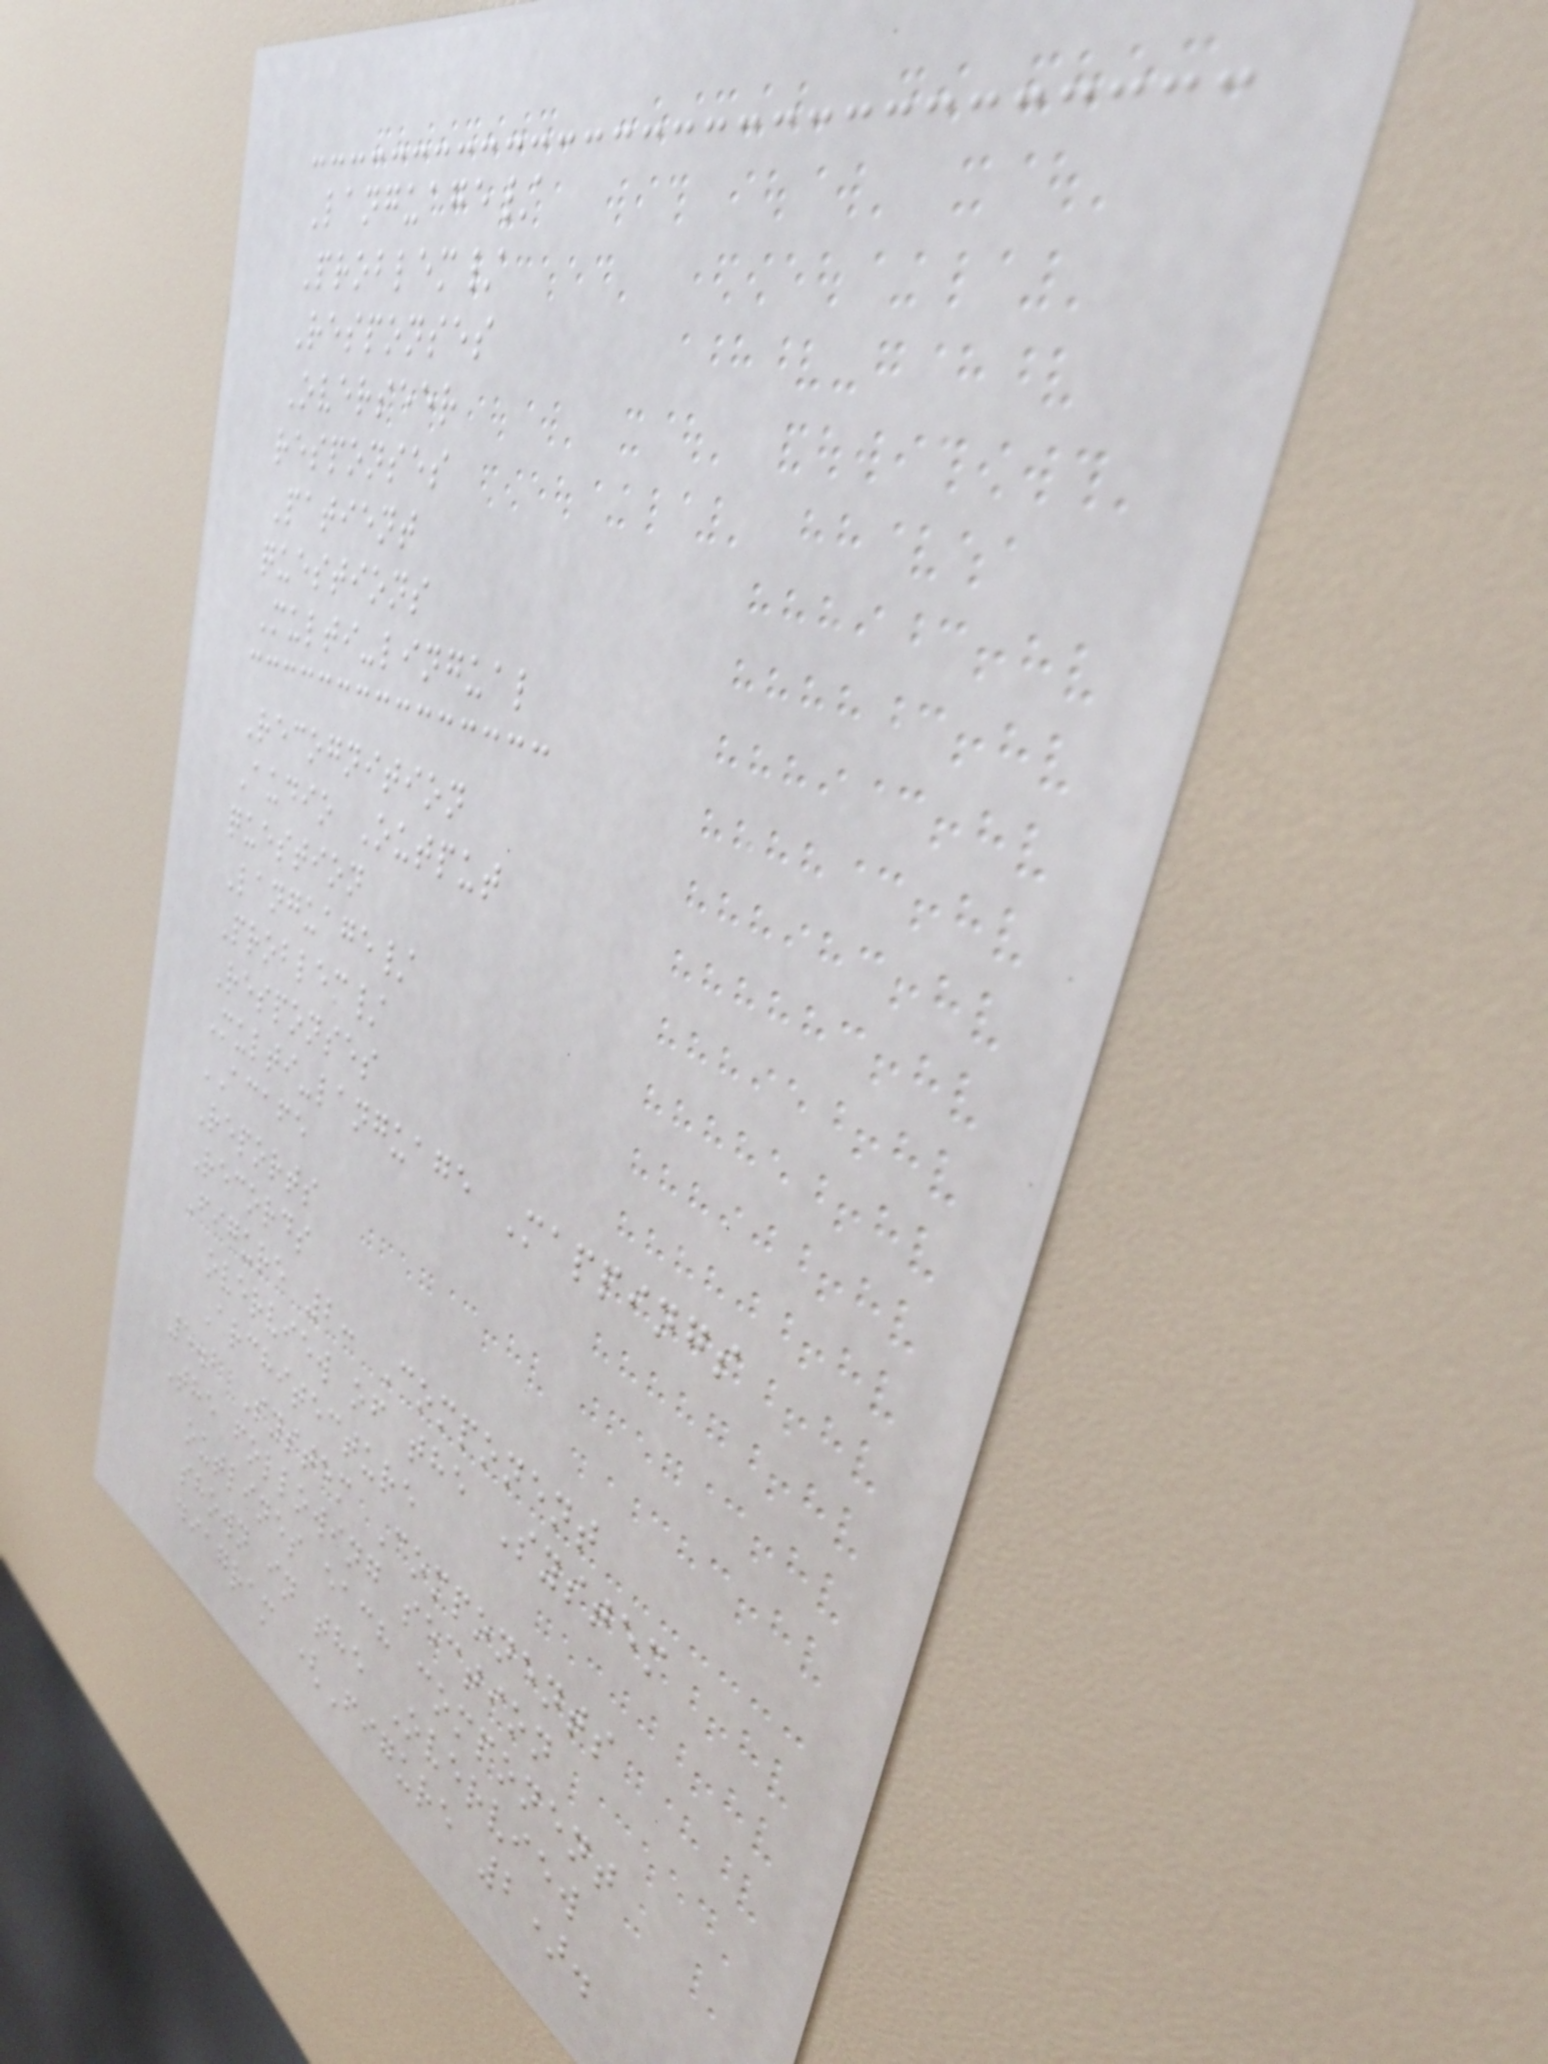Language/
Problem/
Responses
Overseer
responses
Patient
questions
Multi-lingual
Recognition
Audio Output
question
Language/
Problem/
Responses
Multi-language Mappings
ACAFE
Reports
Records
Figure 2: Component
overview of the System
Architecture
5.2 System Components
The following section
outlines each component
shown in the Overview
diagram (Figure 2).
